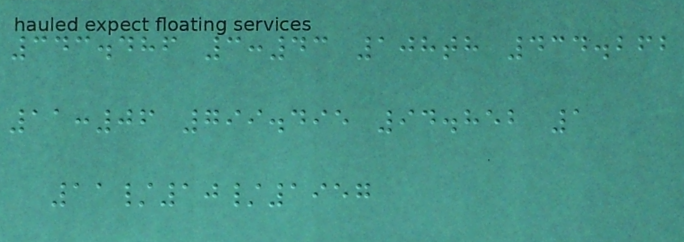343.486 3:43 108th 434.262
11:06 799.495 94.852 1
11/10/1957
